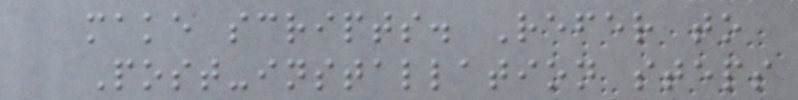make scripts. Refer to
Post-installation steps
